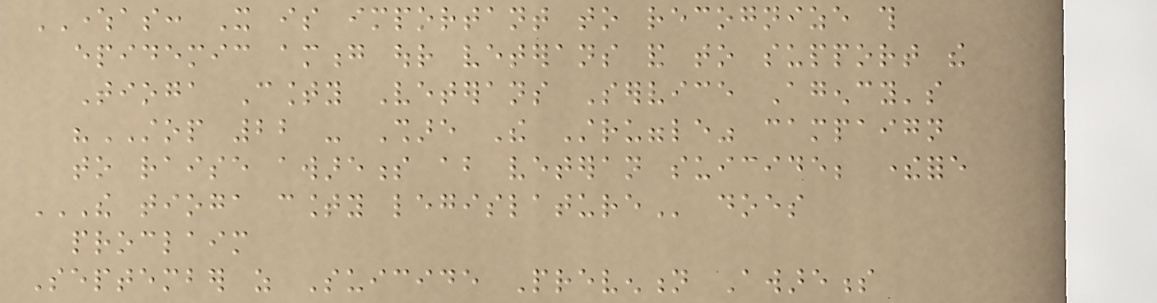WHEREAS: It is important to recognize this
epidemic among our veterans and to support the
Tioga County Veterans Service Agency's
"STOP 22 - Share The Struggle" campaign
to raise awareness about veteran suicide; therefore
THE TIOGA COUNTY LEGISLATURE does
proclaim
September as Suicide Prevention Awareness
